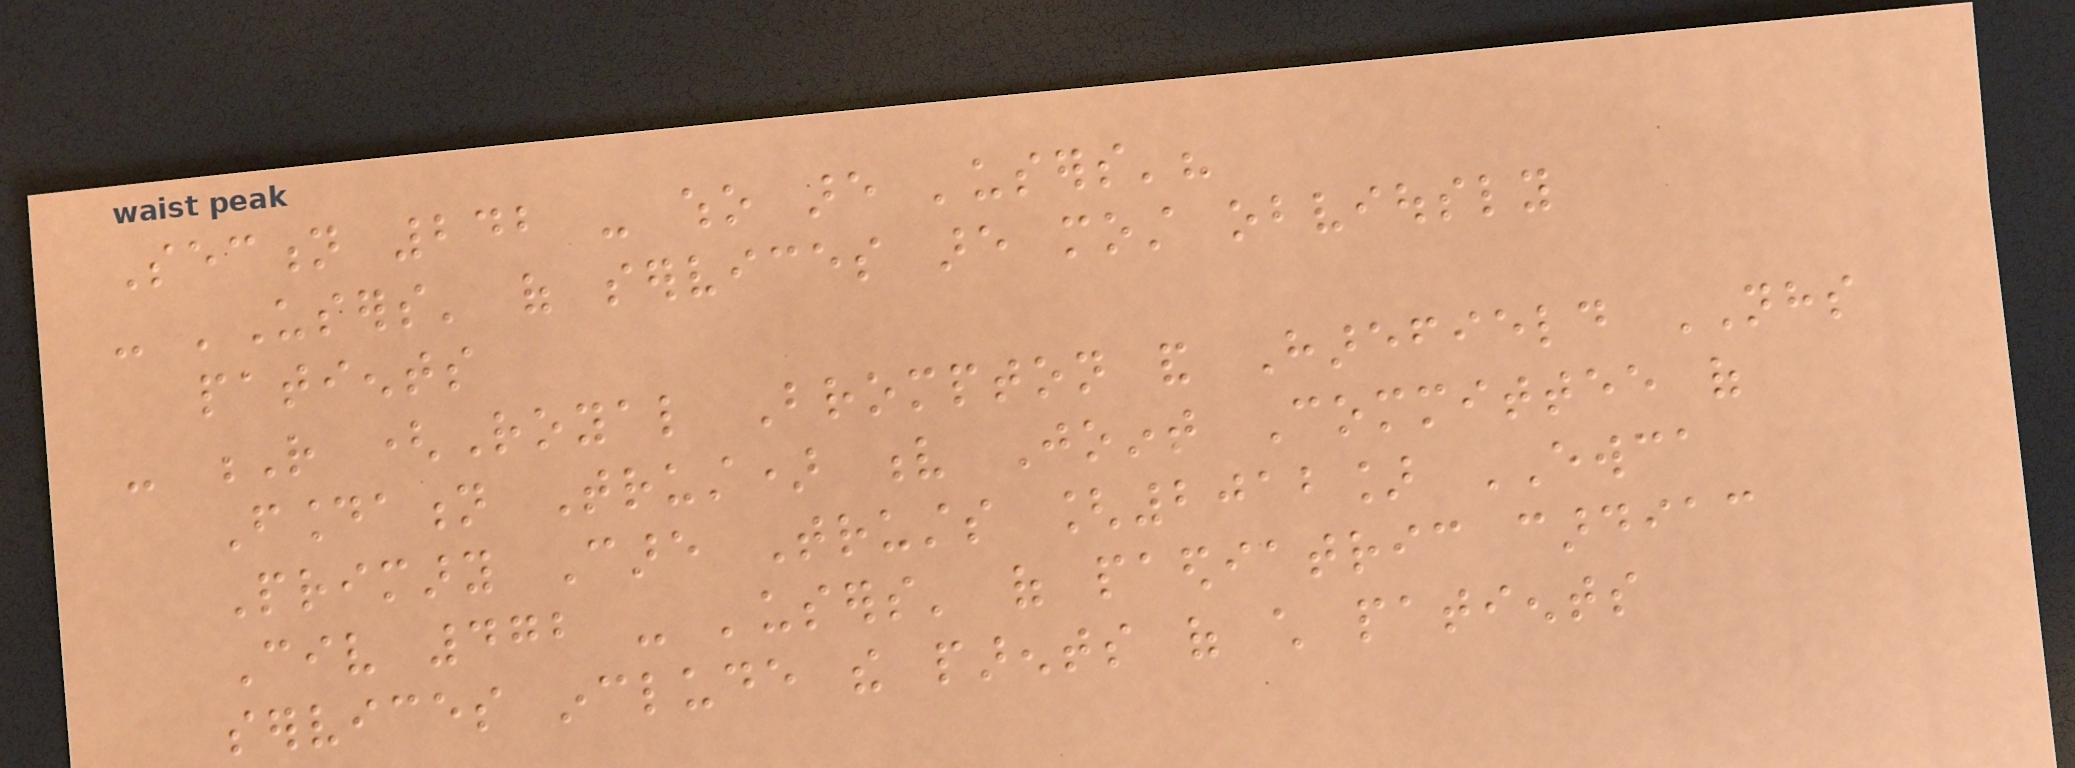Section 242 - who are 'users'?
- 'Users' of services are most obviously
patients
- R (Royal Brompton and Harefield NHS
Foundation Trust) v Joint Committee of
Primary Care Trusts [2012] EWCA
Civ 472 - 'users' of paediatric cardiac
services include the parents of child patients
